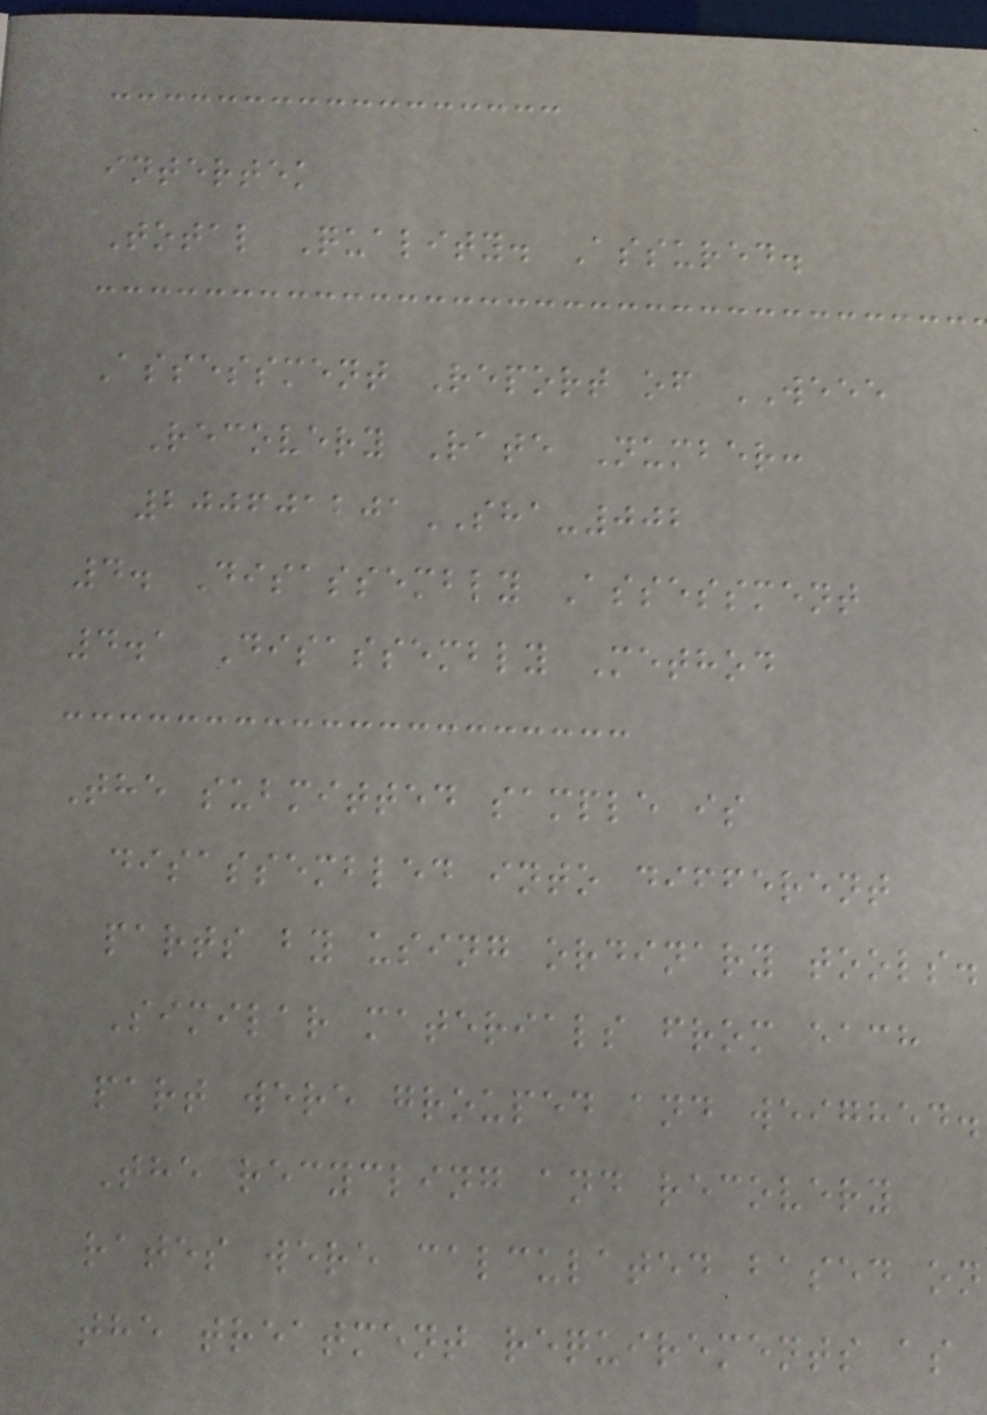intertek
Total Quality. Assured.
Assessment Report of WEEE
Recovery Rate Number:
200601201SHA-002
4. Disassembly Assessment
4.1 Disassembly Method
The submitted sample is
disassembled into different
parts by using ordinary tools.
Similar materials from each
part were grouped and weighed.
The recycling and recovery
rates were calculated based on
the treatment requirements as
